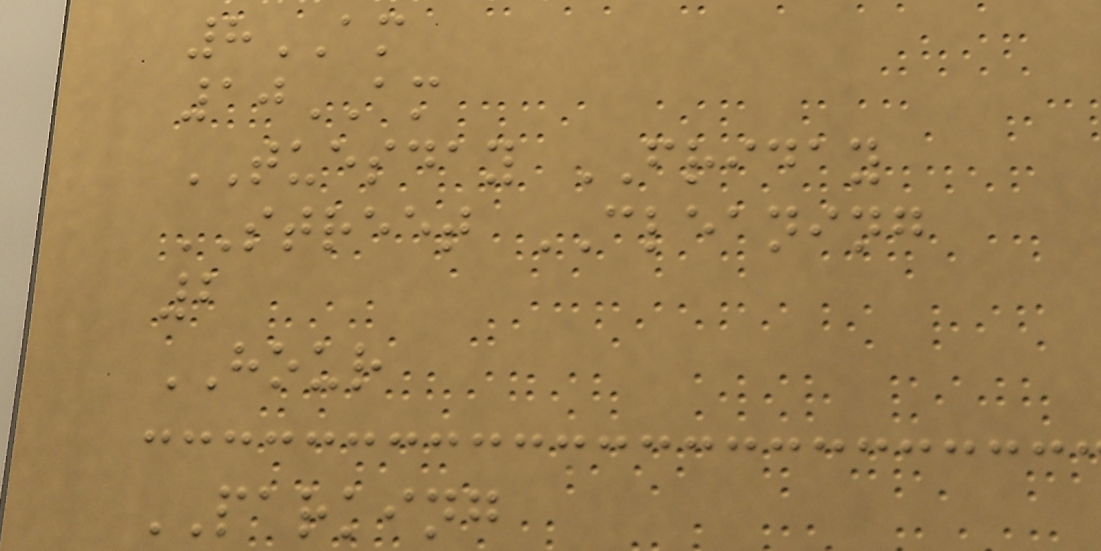8AM
10AM
TUESDAY FRIDAY
STREET CLEANING
2
HOUR
PARKING
